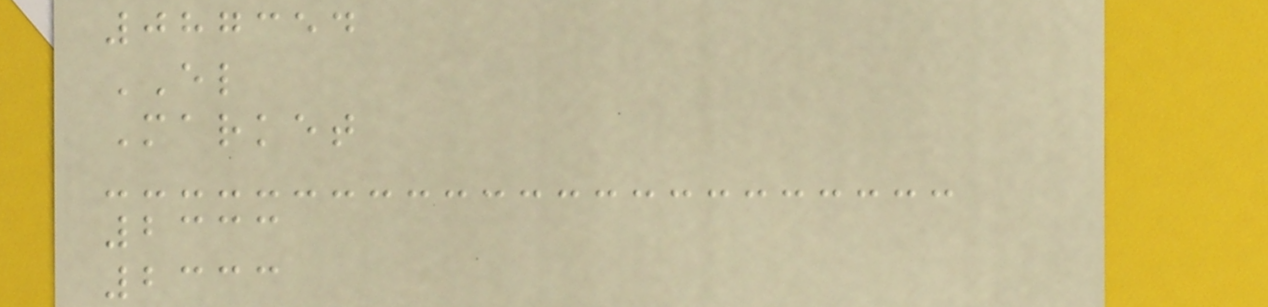087354
EL
Market
2333
2333
